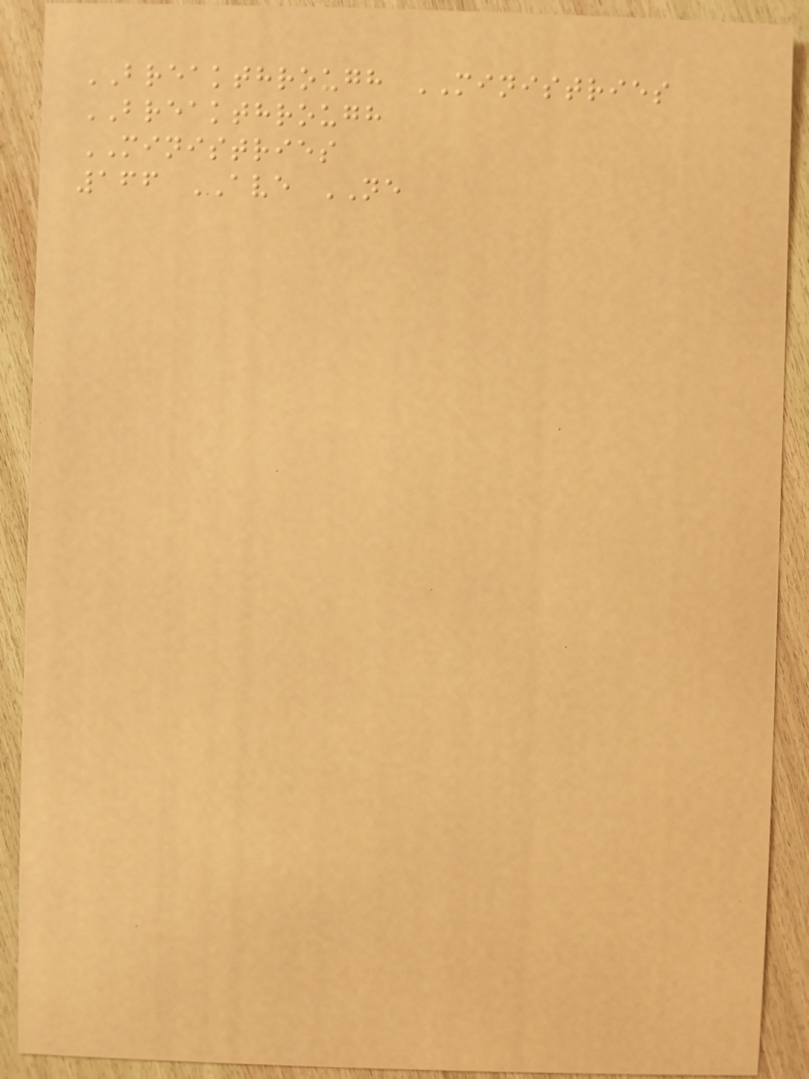BREAKTHROUGH MINISTRIES
BREAKTHROUGH
MINISTRIES
166 AVE NE
